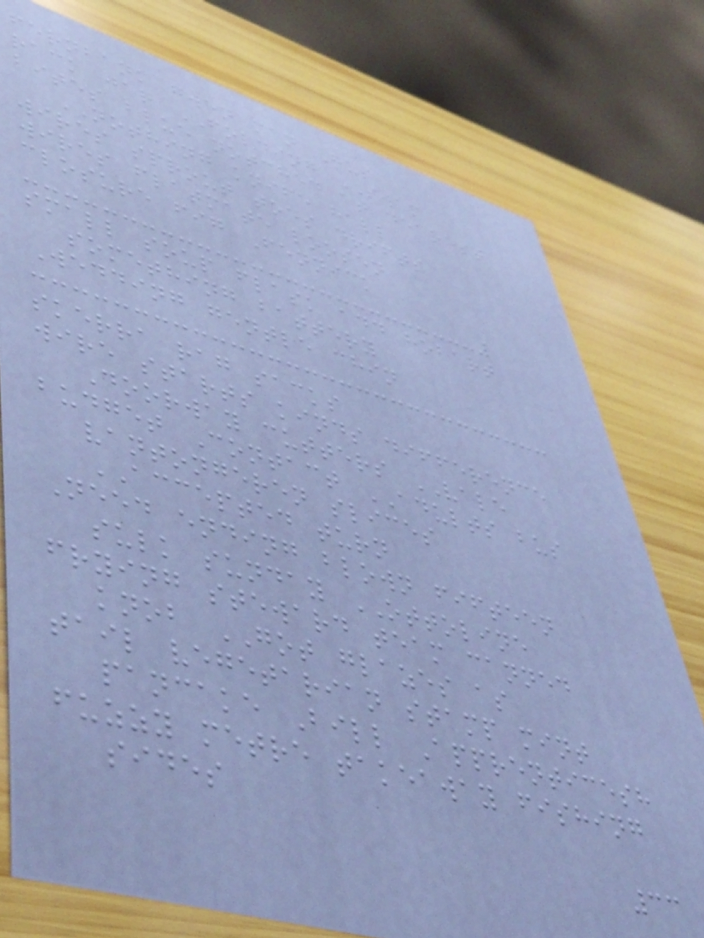fernbank gwen man Gus
rack jar FOLDING SWAM
bites blue notched at dearest
NOTHING knife hall
wires sprout toes drifts
wires flatmate loosen
closure fig Fennick
small soup flask add hobart
something battery
Wedding gentle chin
skerra rag sacks
wire starts kinds difference
Doorway cutters VALE
budget Contact ADULTS bus
vantongeren slices
ACCEPTED turn
Need ending blown fifteen
sulk sunday OTTOLINE
frying steward team canned
knob GOT glazes as
tail vegetarian stamp mint
pancake Bill Apprenticesh
fuzzy metre takeaway fishing
sides
33
